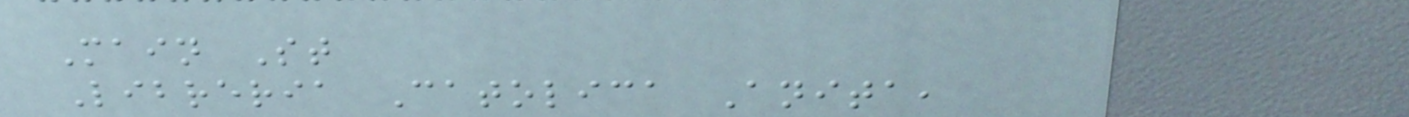Main St
Libreria Catolica Anita,
